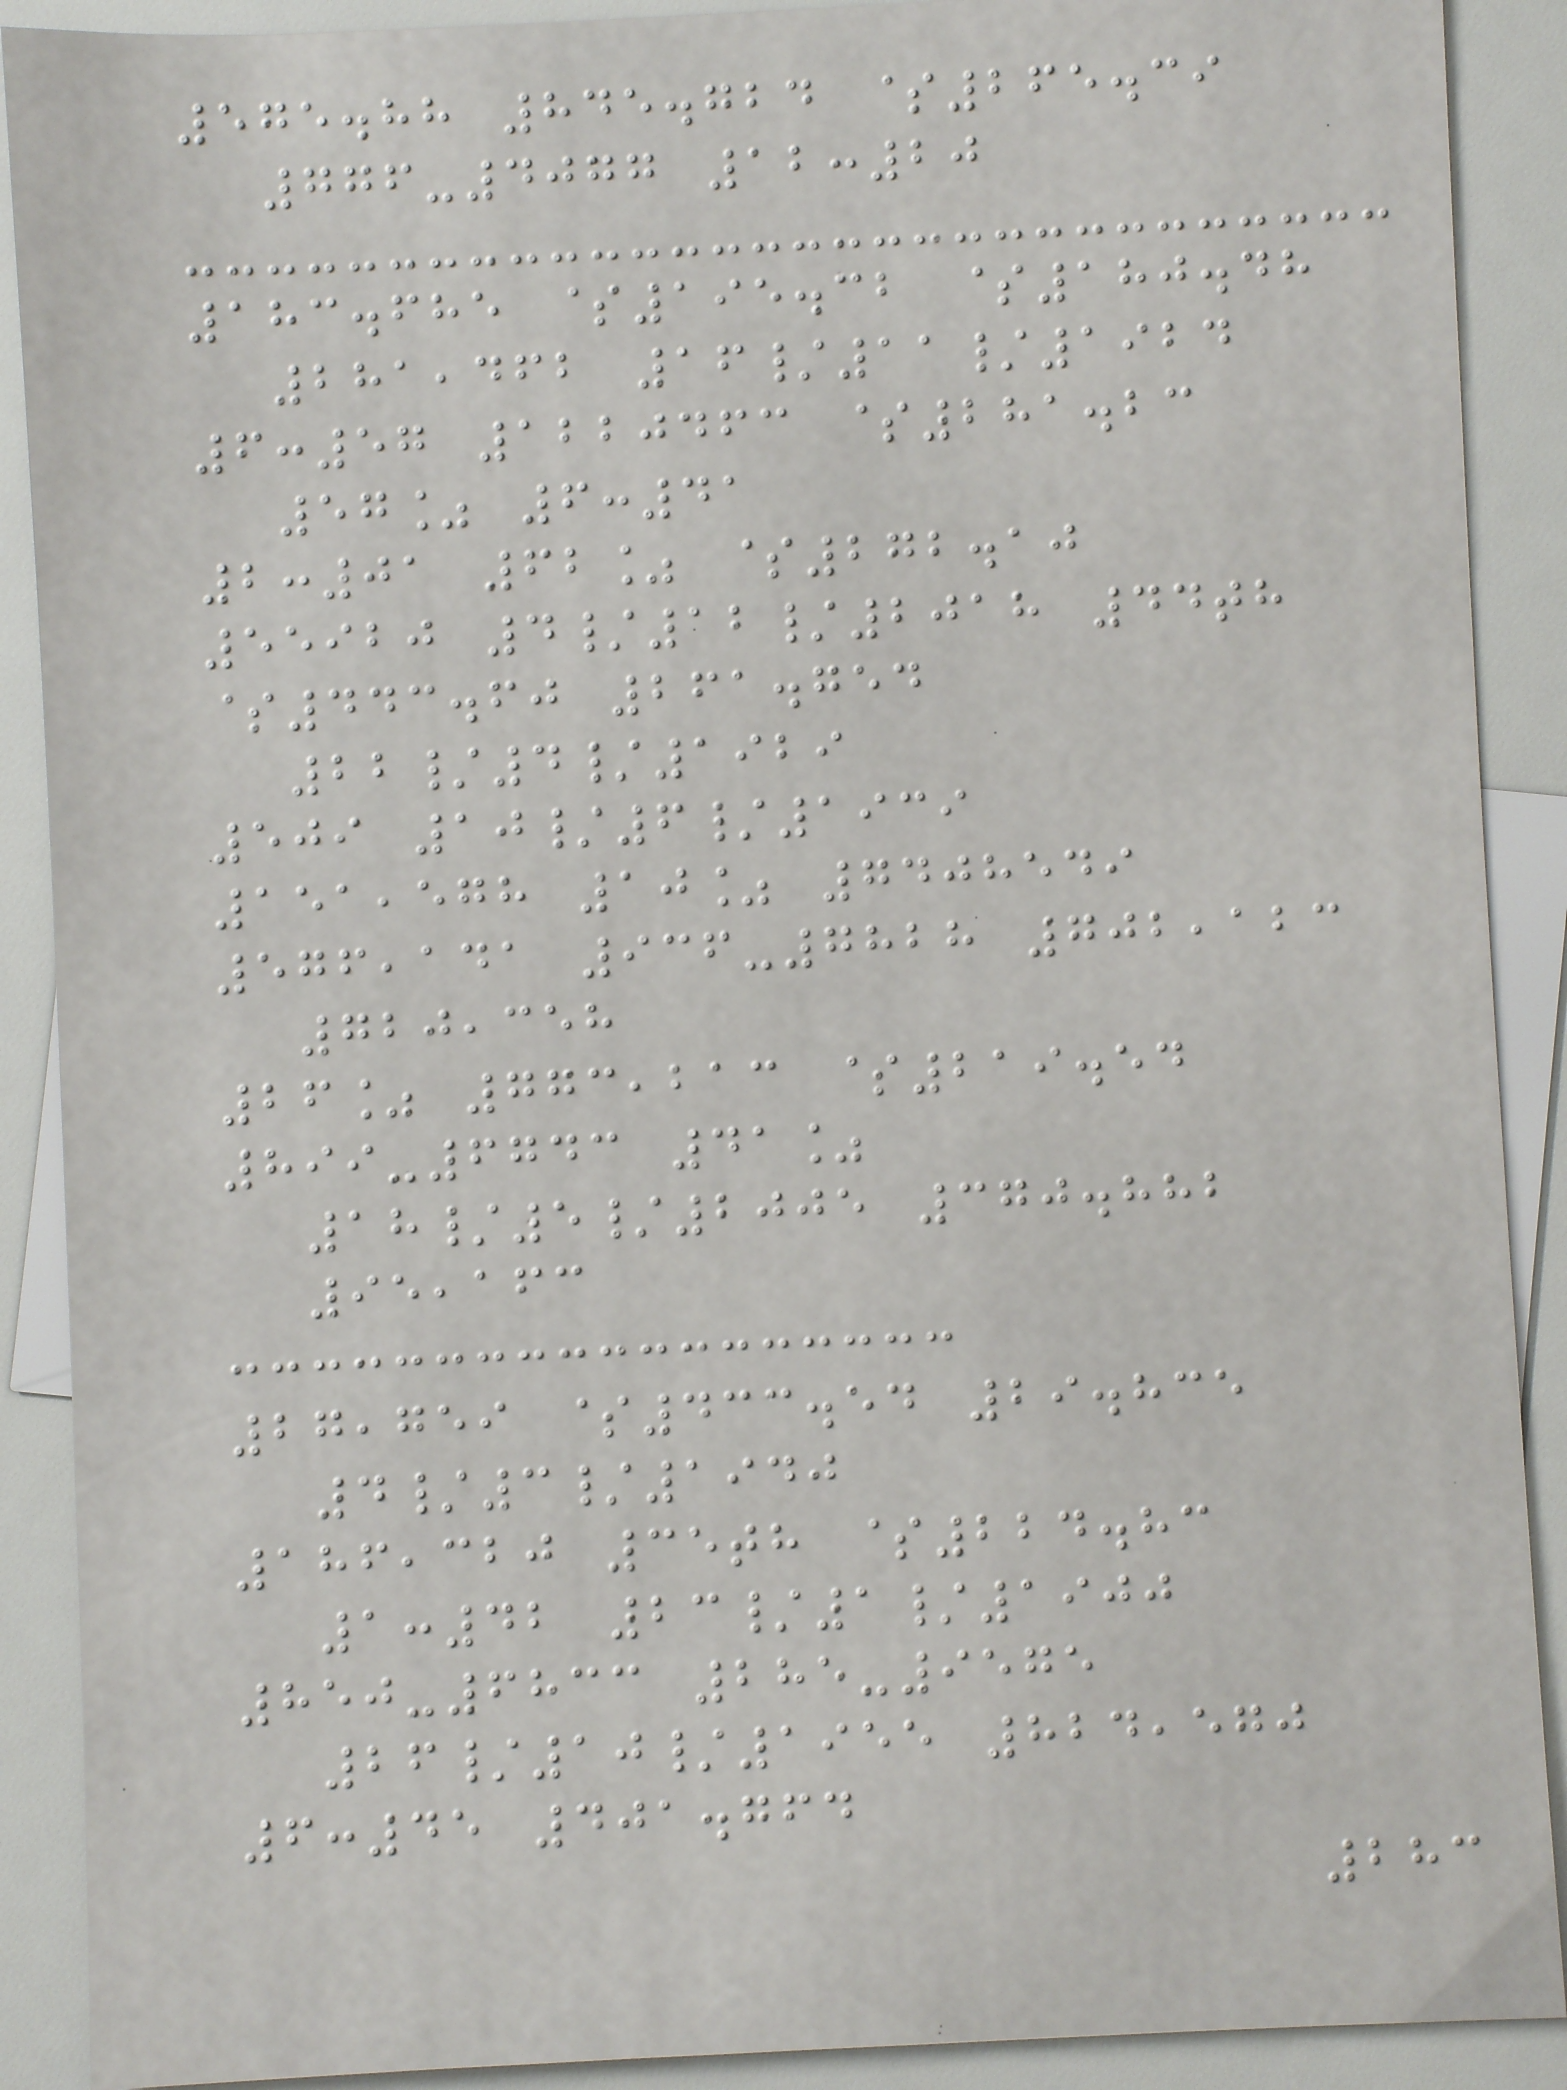575.88 845.724 $265.39
776-4077 12:20
183.685 $195.32 $180.48
281,462 16/11/1924
6:57 1220463 $281.23
57% 6:41
2:01 62% $272.10
55920 4/12/2018 44th
$443.60 261.754
22/4/1929
509 10/6/1939
151,578 10% 7408549
576,141 936-7828 702,123
720,358
26% 773,213 $219.54
899-6743 41%
18/5/2005 370.882
95,163
27,759 $433.54 29.835
4/3/1940
186,320 35th $224.83
1:42 23/1/1900
850-6833 285-9575
26/10/1955 824,570
6:45 401.764
283
